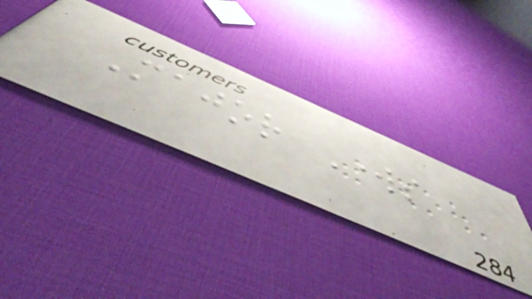Major Works
